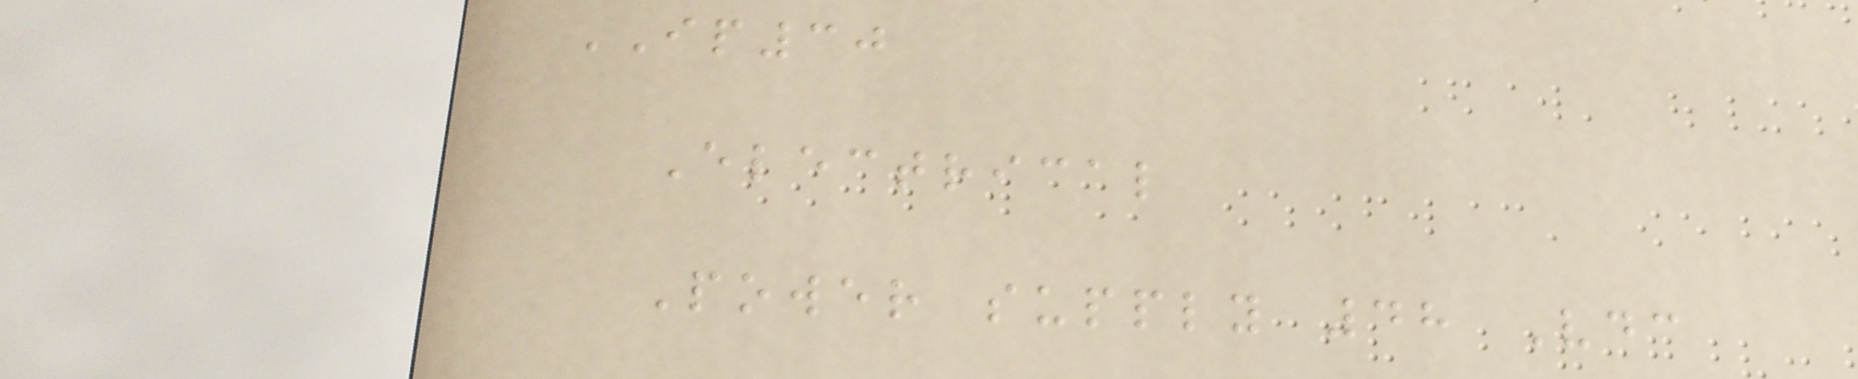IP30
Electrical
Power supply 48 Vdc
